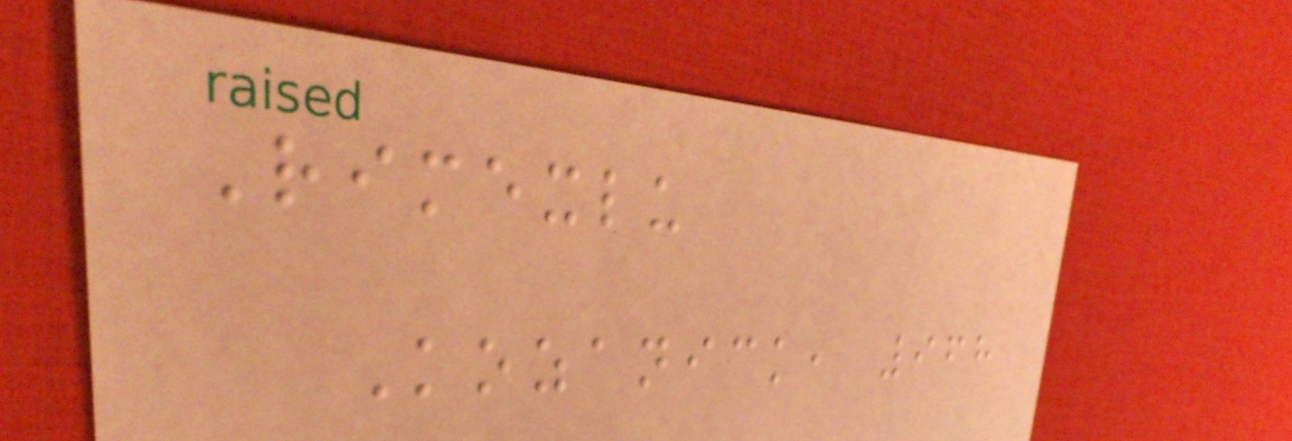Rimexlu
Kozanick, 968
